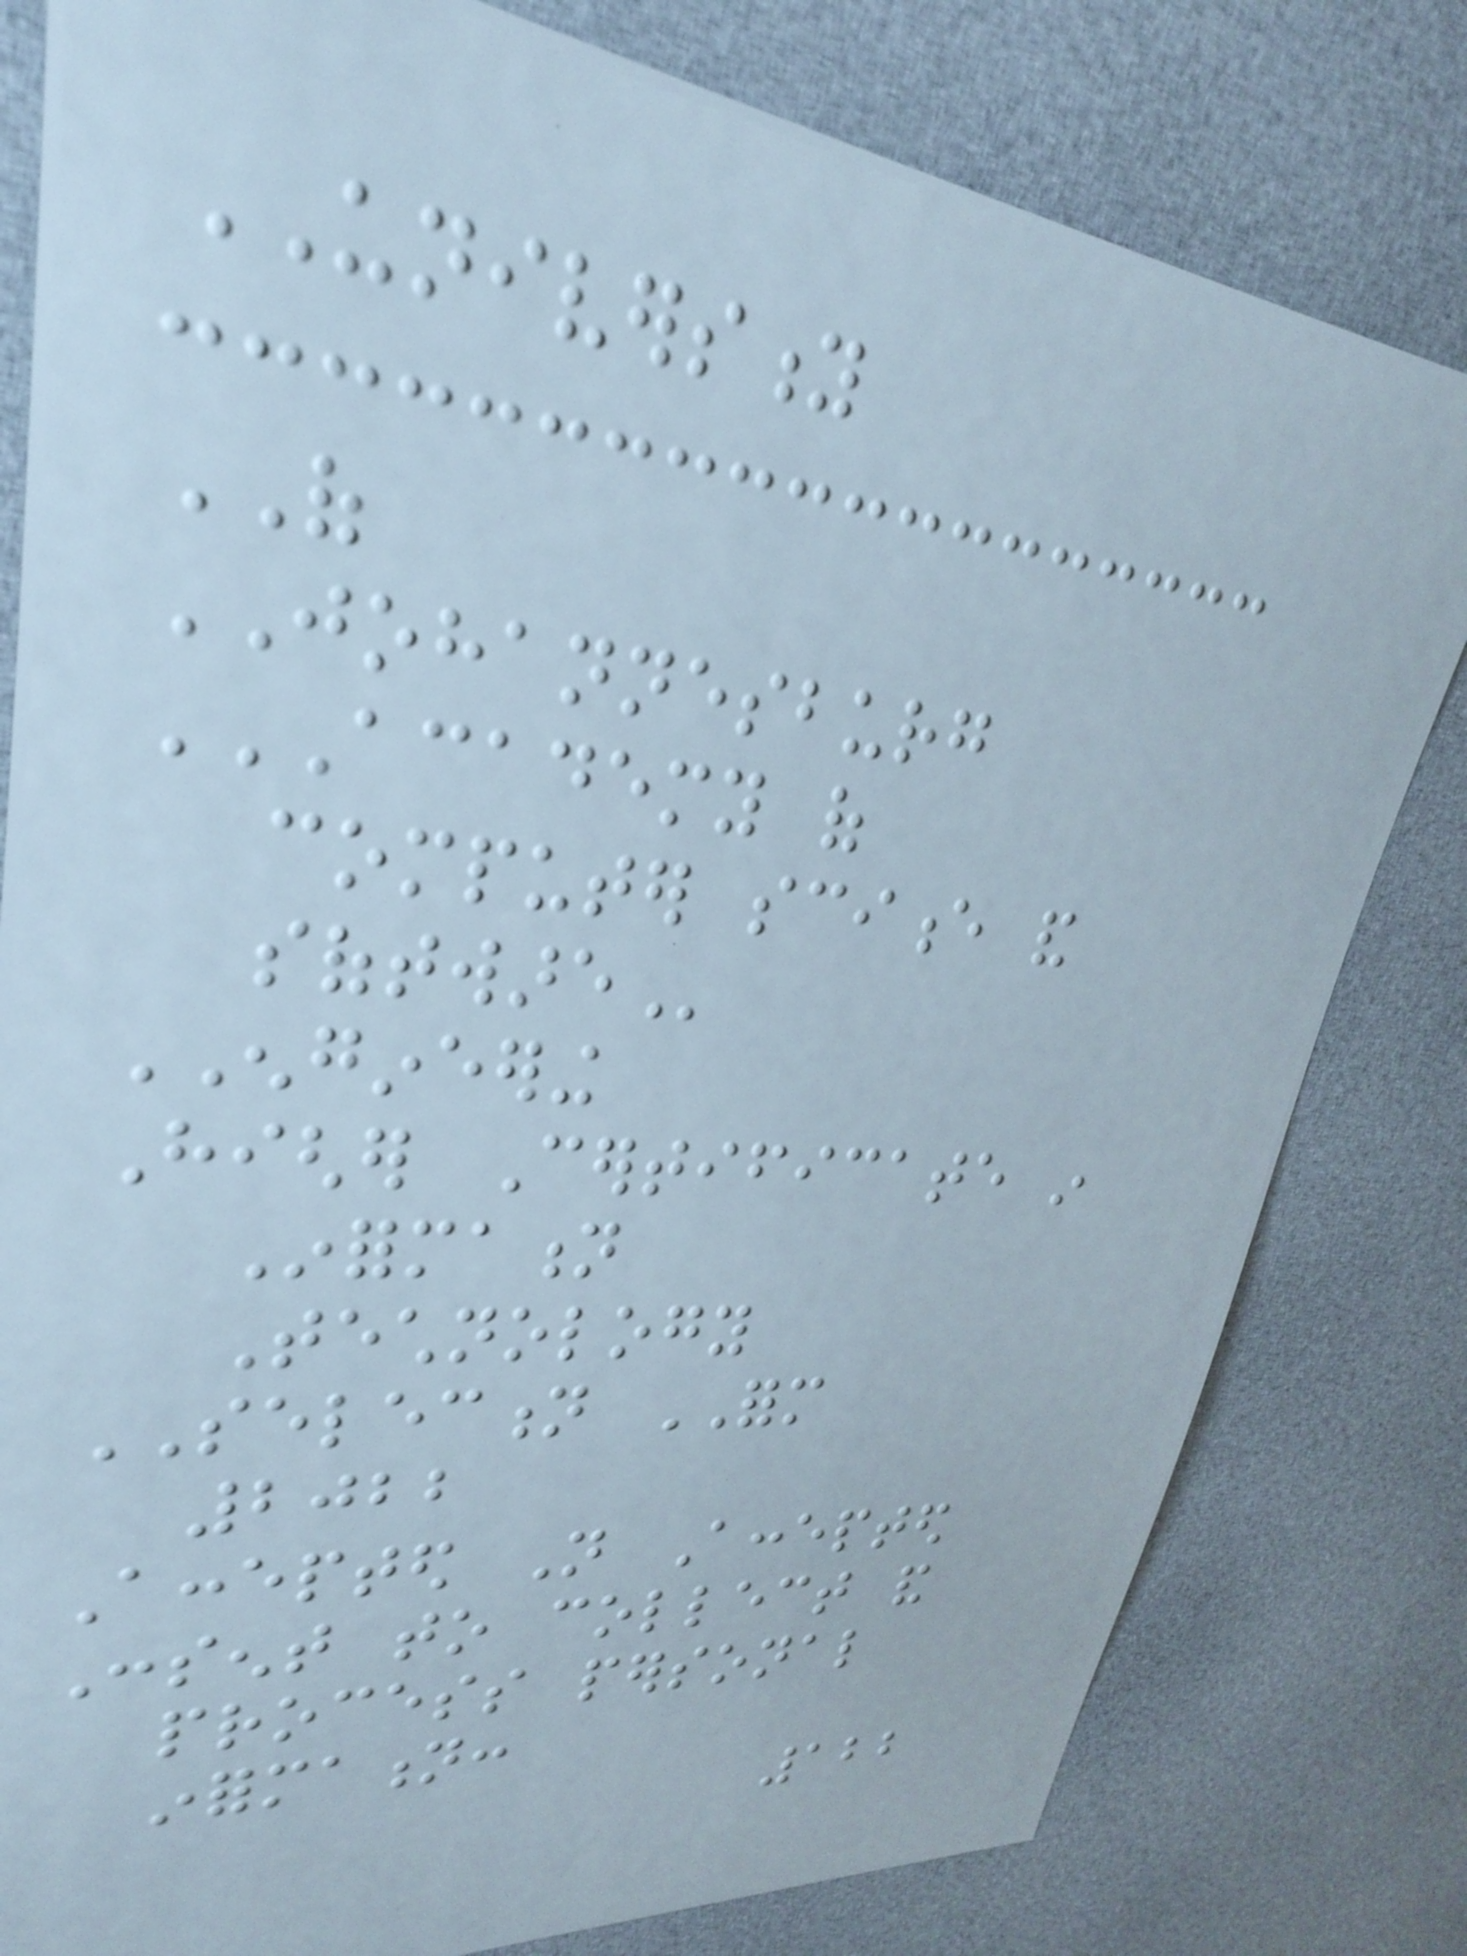UNIVERSITY
OF
JOHANNESBURG
ACADEMY OF
COMPUTER SCIENCE AND
SOFTWARE
ENGINEERING
Higher Certificate in
Information
Technology
SELECTION FORM
2022
Accepted Not Accepted
Consent to collect and
process personal
information:
122
